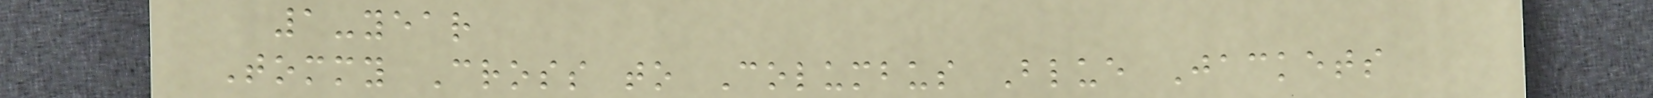1-year
Tommy Cross to Columbus Blue Jackets
